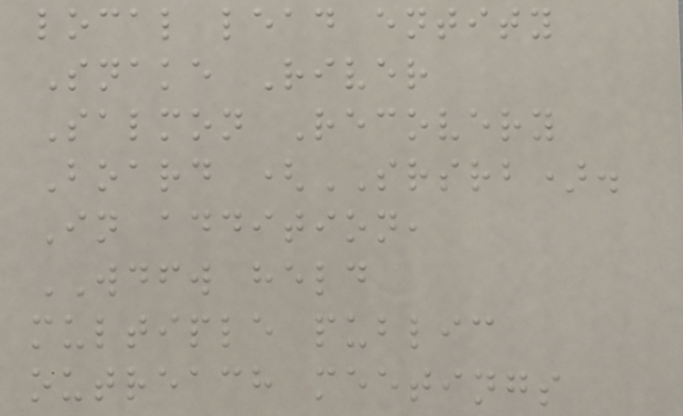local lead entity
Snake River
Salmon Recovery
Board (SRSRB).
In addition,
WDFW held
multiple public
outreach meetings
